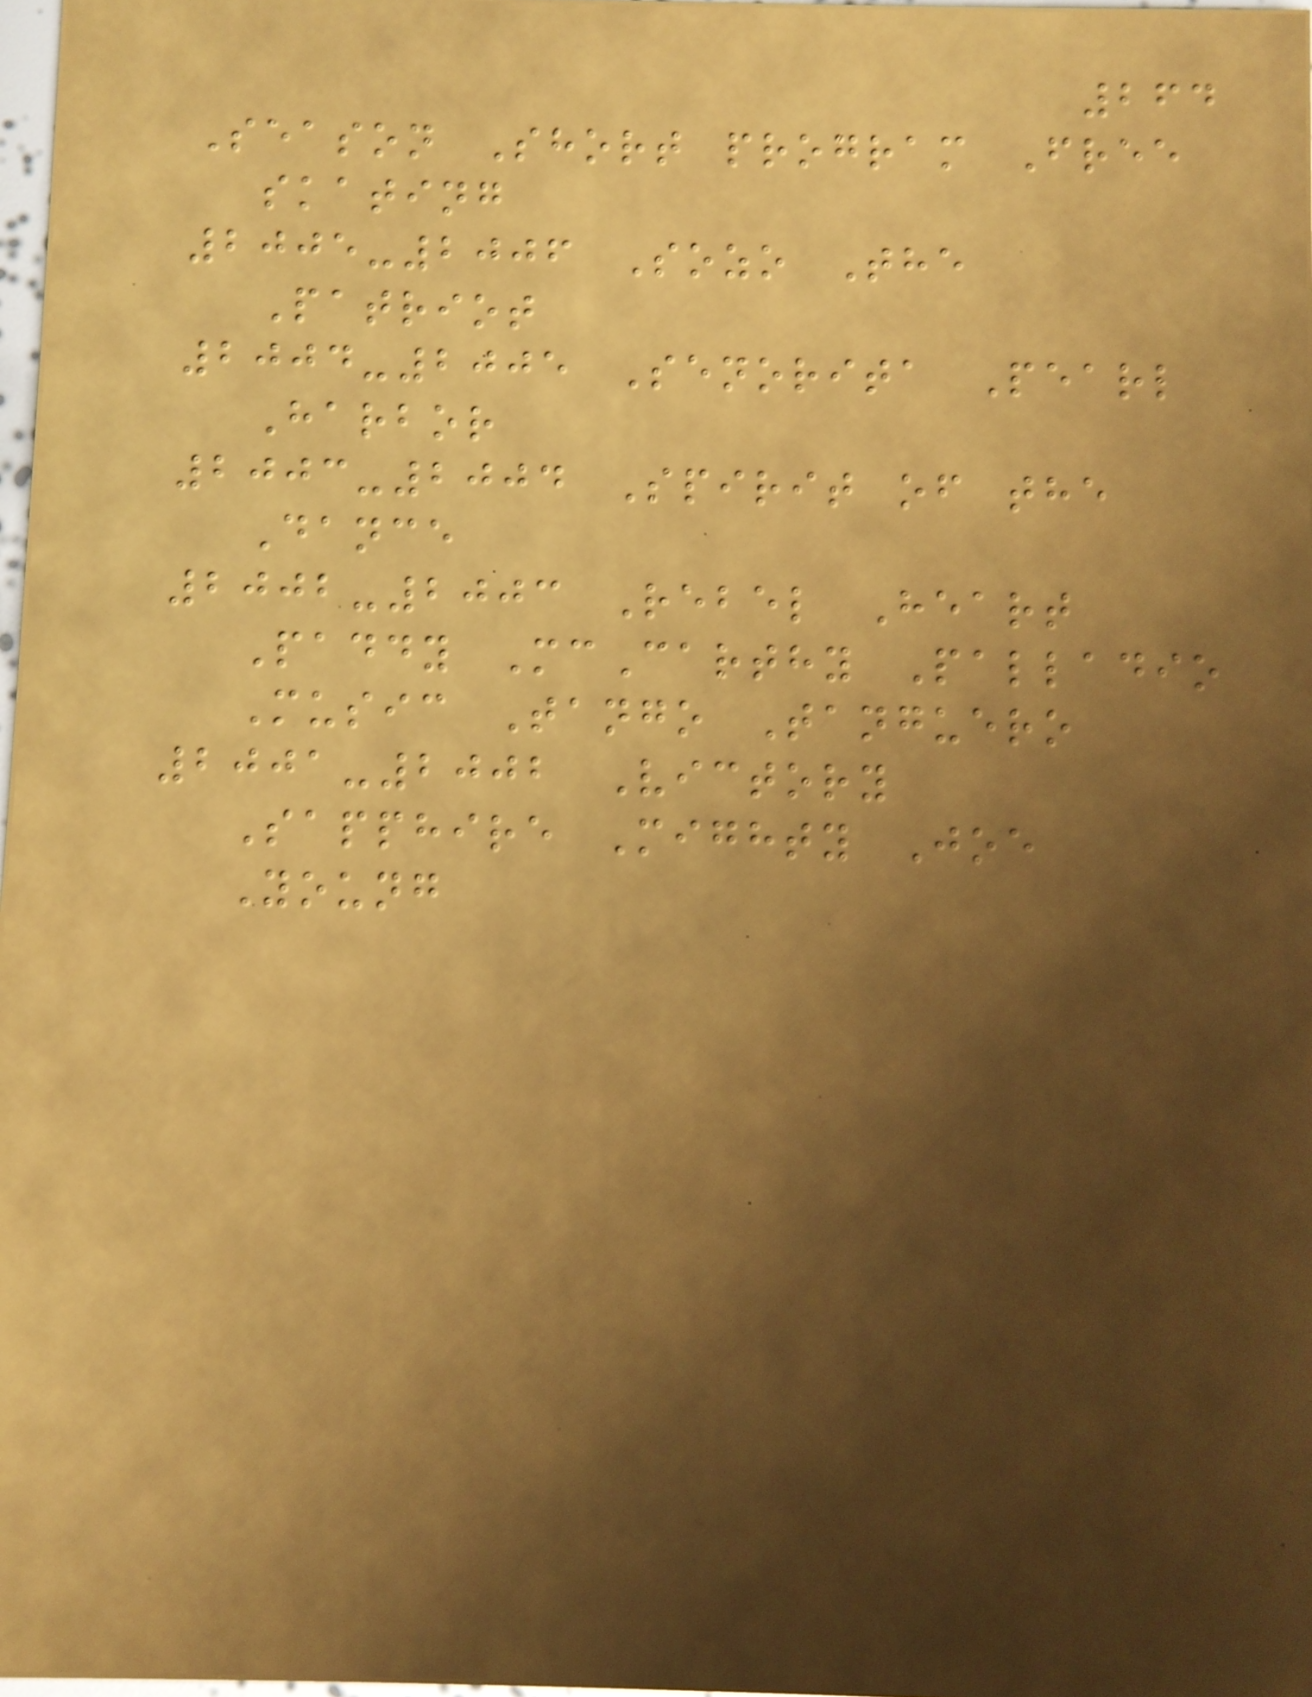264
Season Short program Free
skating
2005-2006 Sozo The
Patriot
2004-2005 Senorita Pearl
Harbor
2003-2004 Spirit of the
Dance
2002-2003 Rebel Heart
Paddy McCarthy Palladio
Music Tango Tanguero
2001-2002 Victory
Sapphire Mighty Joe
Young
